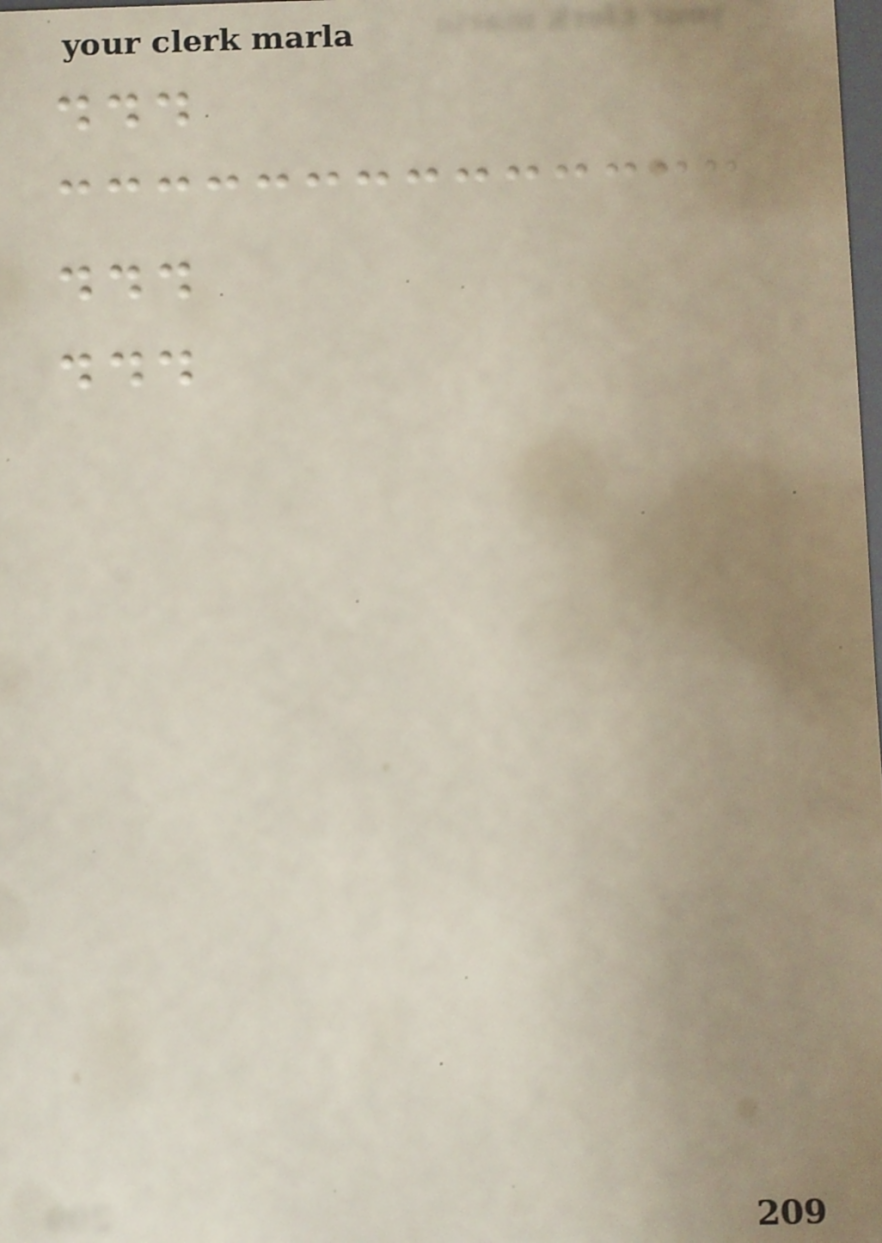...
...
...
